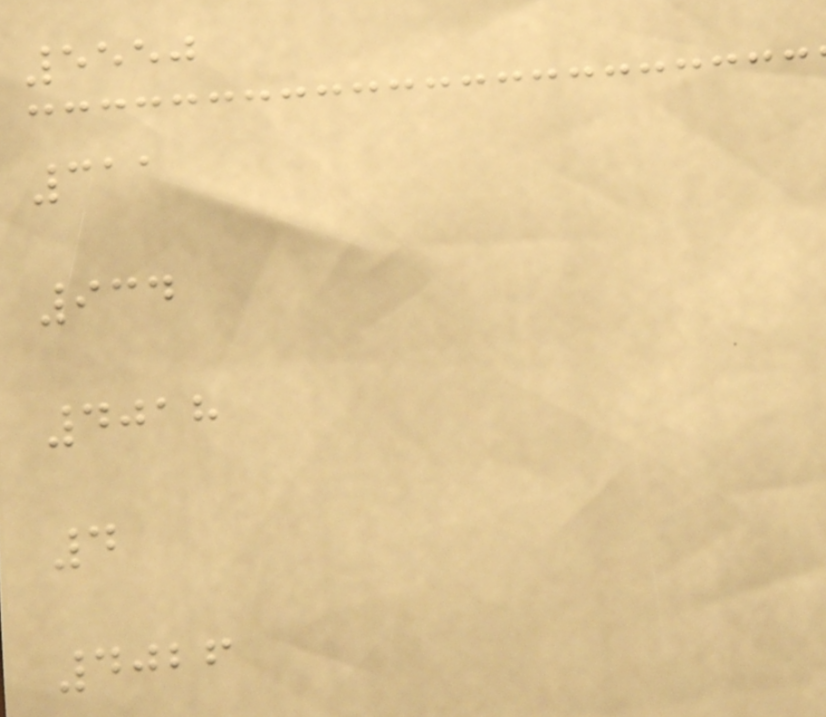5550
311
934
4018
4
4026
